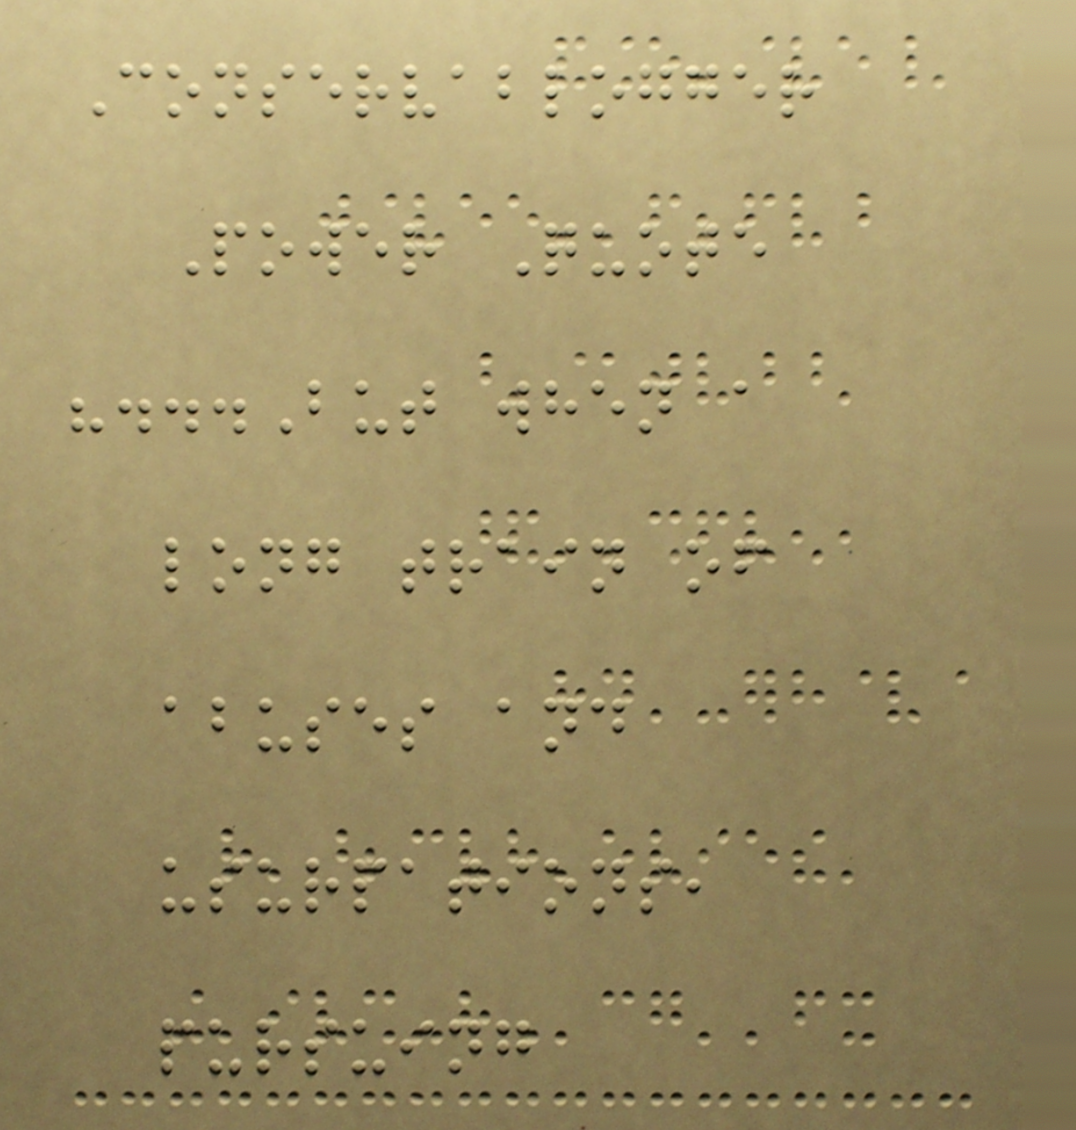Conservablogger
Power Quote
"...But when a
long train of
abuses and
usurpations,
pursuing
